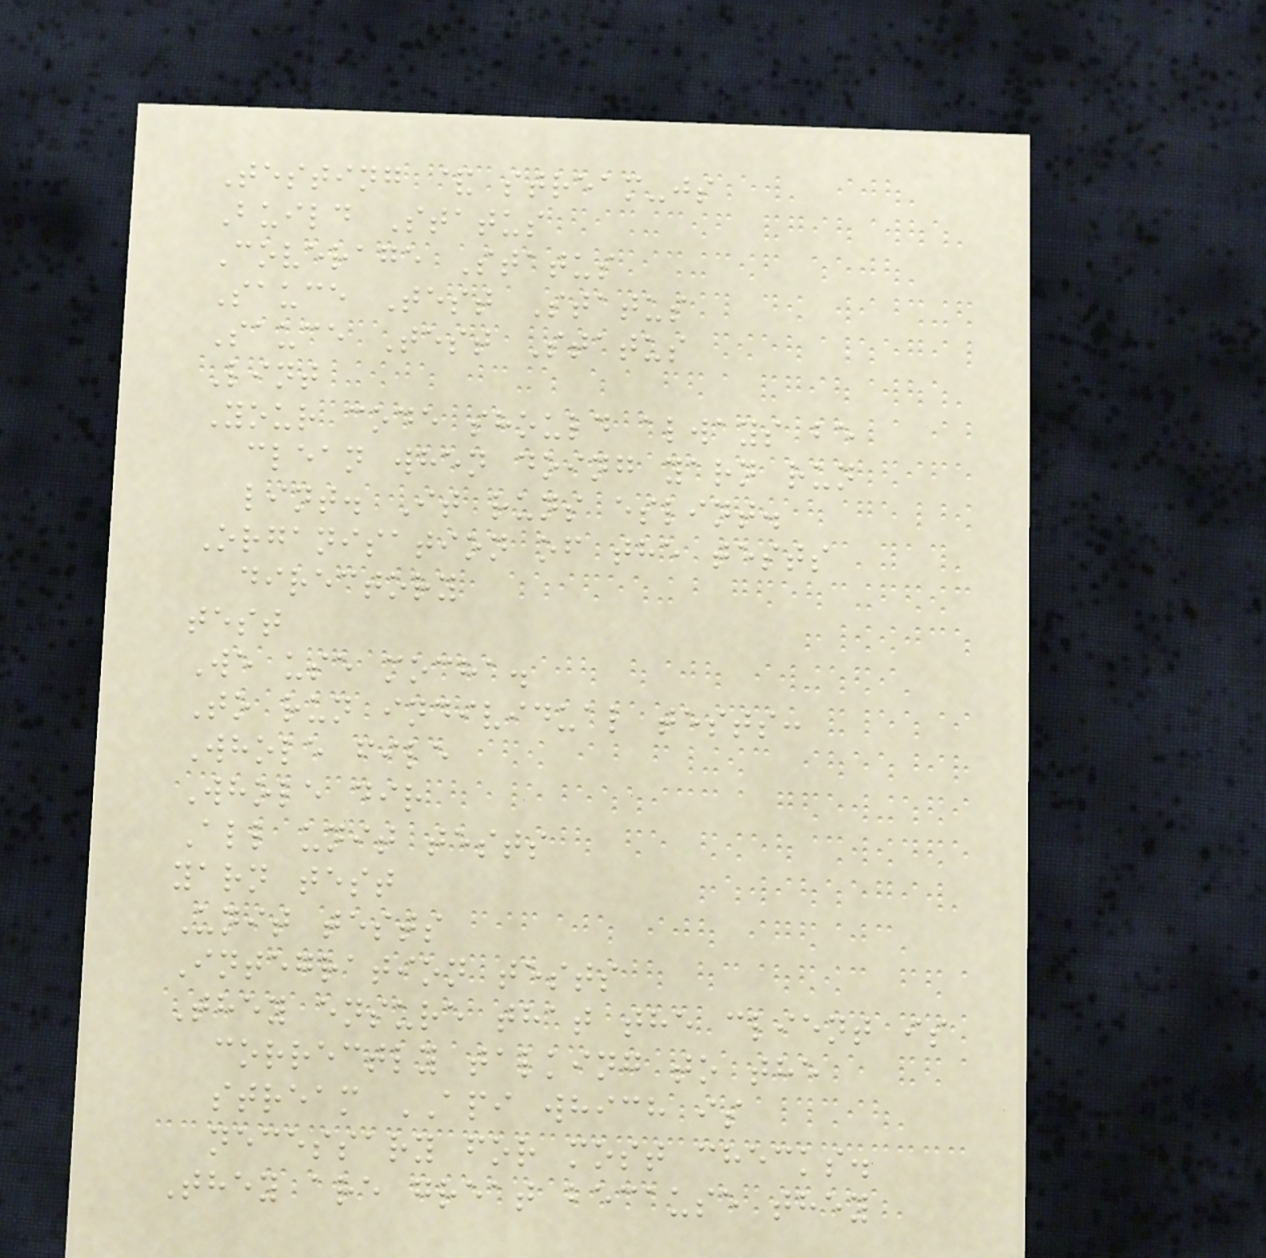Testing & stream-js
Build Status
Coverage Status
Sauce Test Status
Sauce Test Status
Lint
Your code should always be
clean when doing yarn run
lint. It runs eslint.
Organisation of the tests
directory
test
We use mocha.
To run individual tests:
Whole file
Whole dir
All unit tests
yarn test
Unit tests
Integration tests
They ensure that the client is
correctly talking to the
stream API which is
necessary for most checks.
They are great because they
